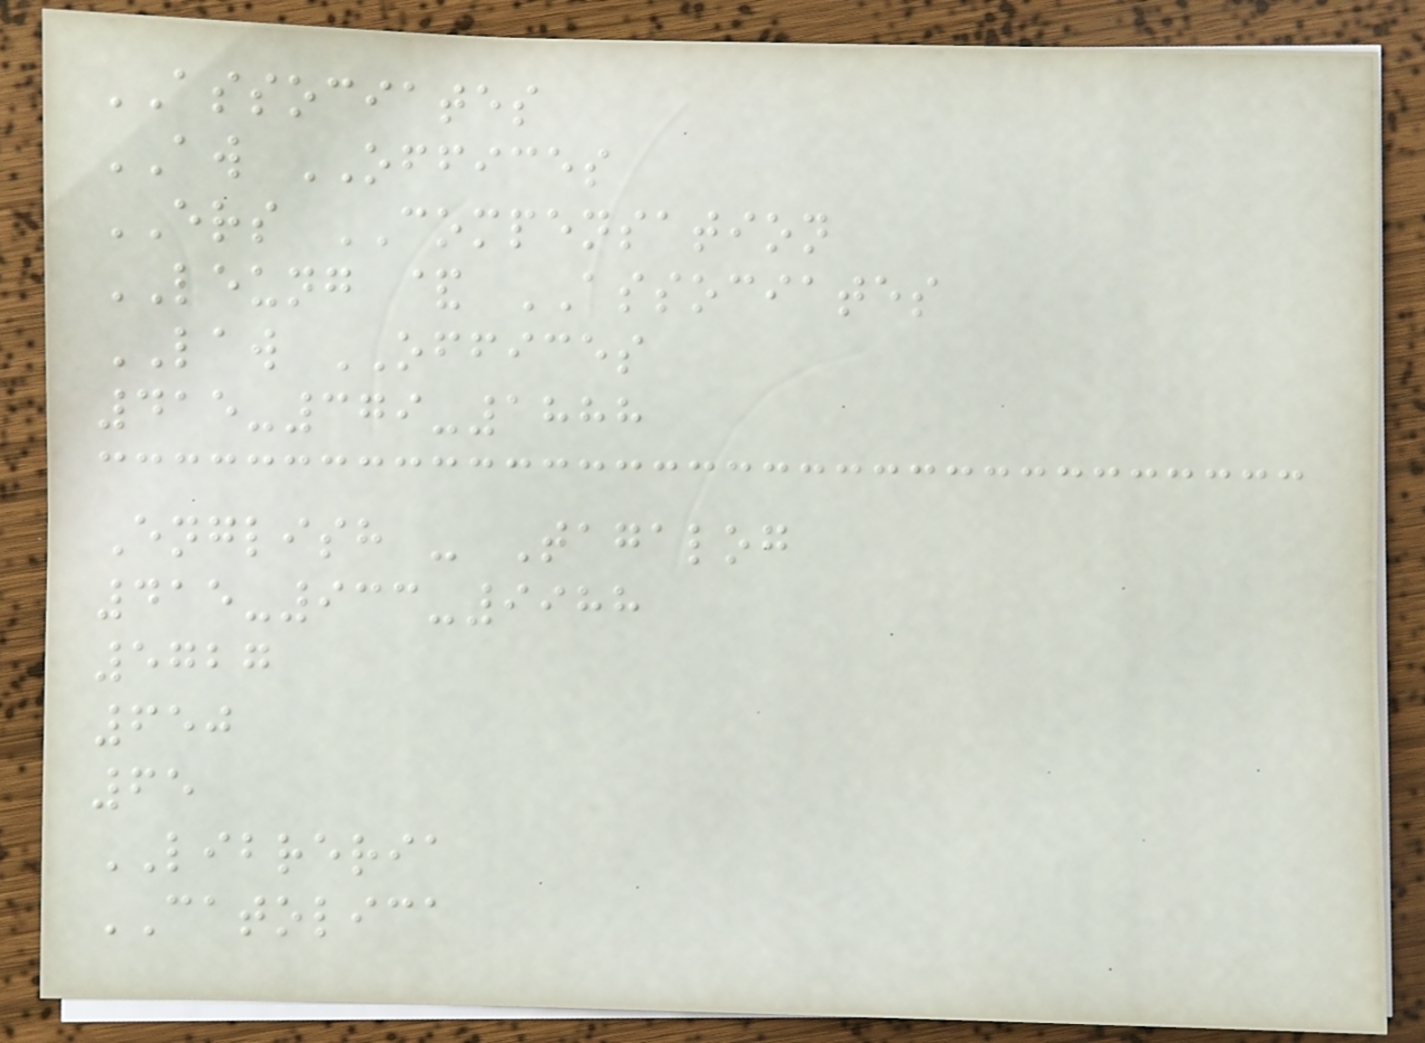ASSOCIATES
AW OFFICES
ERS COMPENSATION
LEUNG & ASSOCIATES
LAW OFFICES
415-379-1888
English - Tagalog
415-933-9988
5727
650
65
LIBRERIA
CATOLICA
